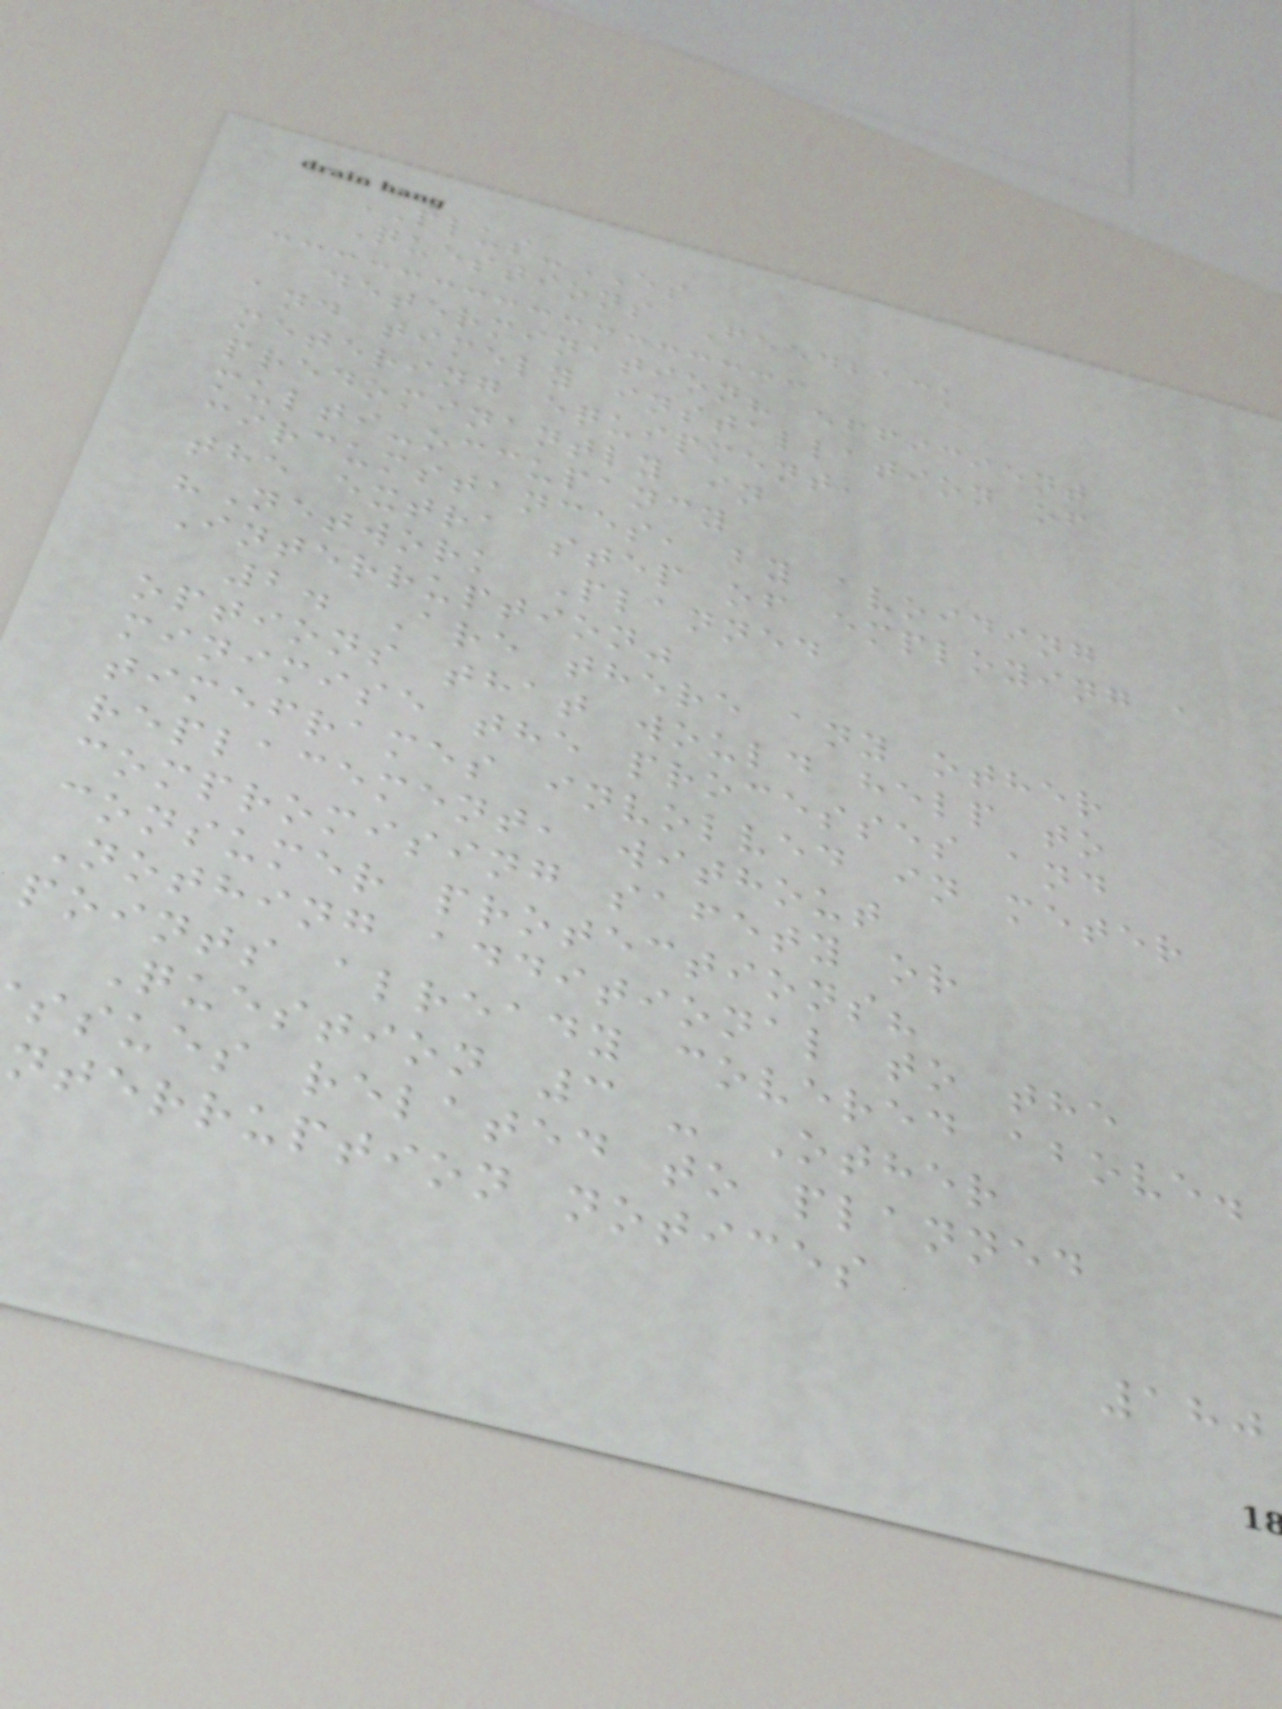PLUS-ES
Questions Feedback
determination? efficient
and timely installation of
metering equipment,
predominantly in
multi-occupancy
circumstances, by avoiding
the extra step of employing a
"Network Planned
Interruption"
2. Are there any other
options that would help to
minimise the processes and
timeframes involved in meter
replacement, without
compromising safety or
consumer protections?
Nothing additional to the
points already covered above.
Question 3 - Other
ssues related to planned
nterruption notices
180
